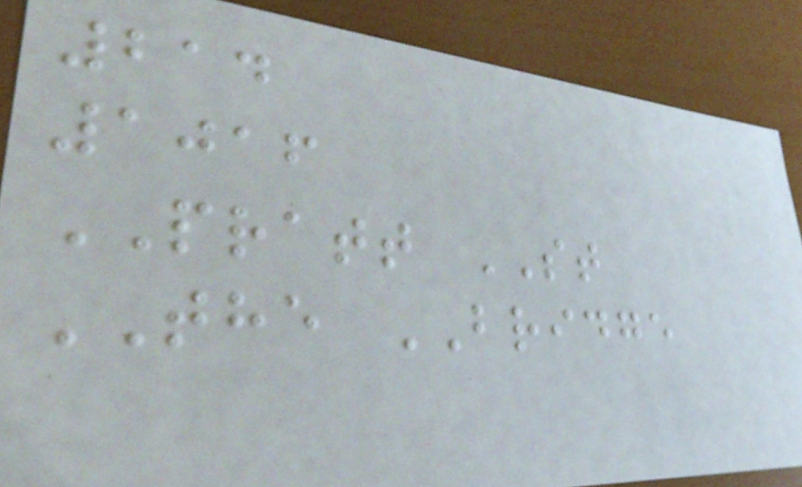214
1016
PRATT ST
THE BRIDGE
